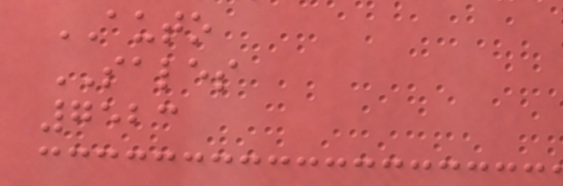AUTO
SALES
7523
